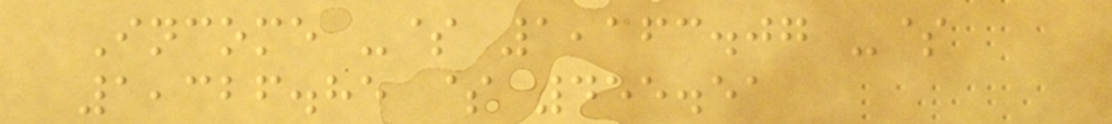Income -$ 1,163.07 -$
1,326.85 $ 455.51
